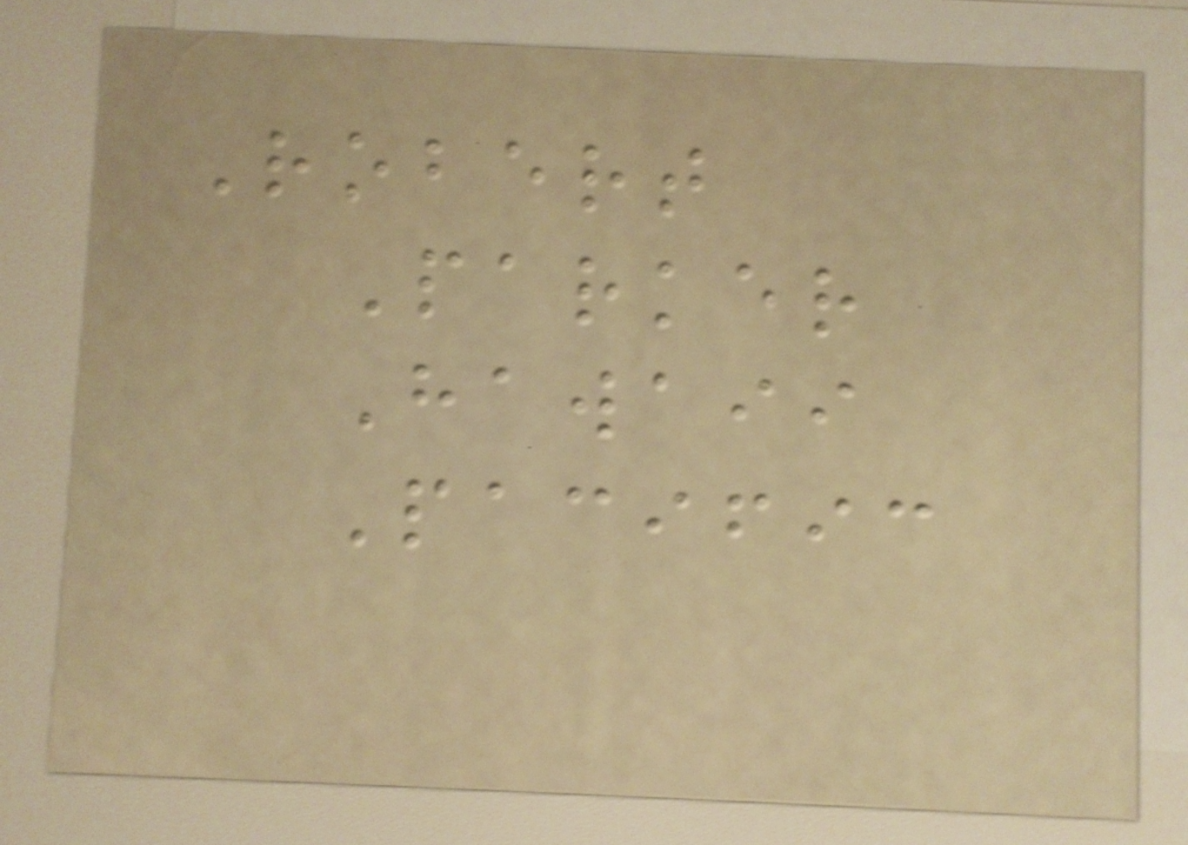Robert
Parker
Hawaii
Pacific
